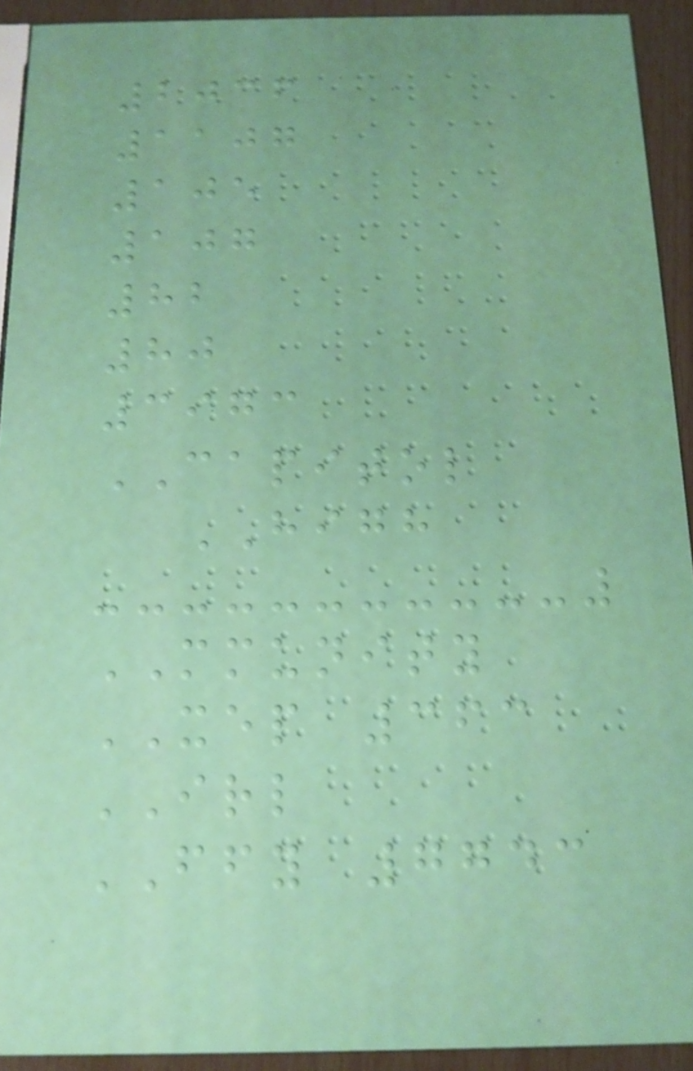2036
1107
105
107
82
80
3973
CAPITOL
HIGH
MMUNITY
XEP 363
IRL
FFY 7743
